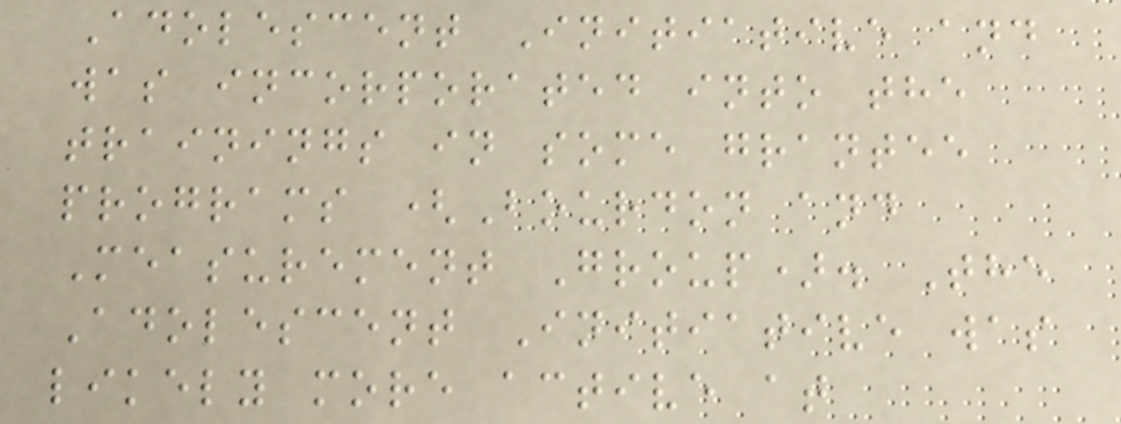Adolescent Initiative and
was incorporated into the
trainings in some grantee
programs (Bourdon and
Measurement Group). The
Adolescent Initiative was
likely more active at
